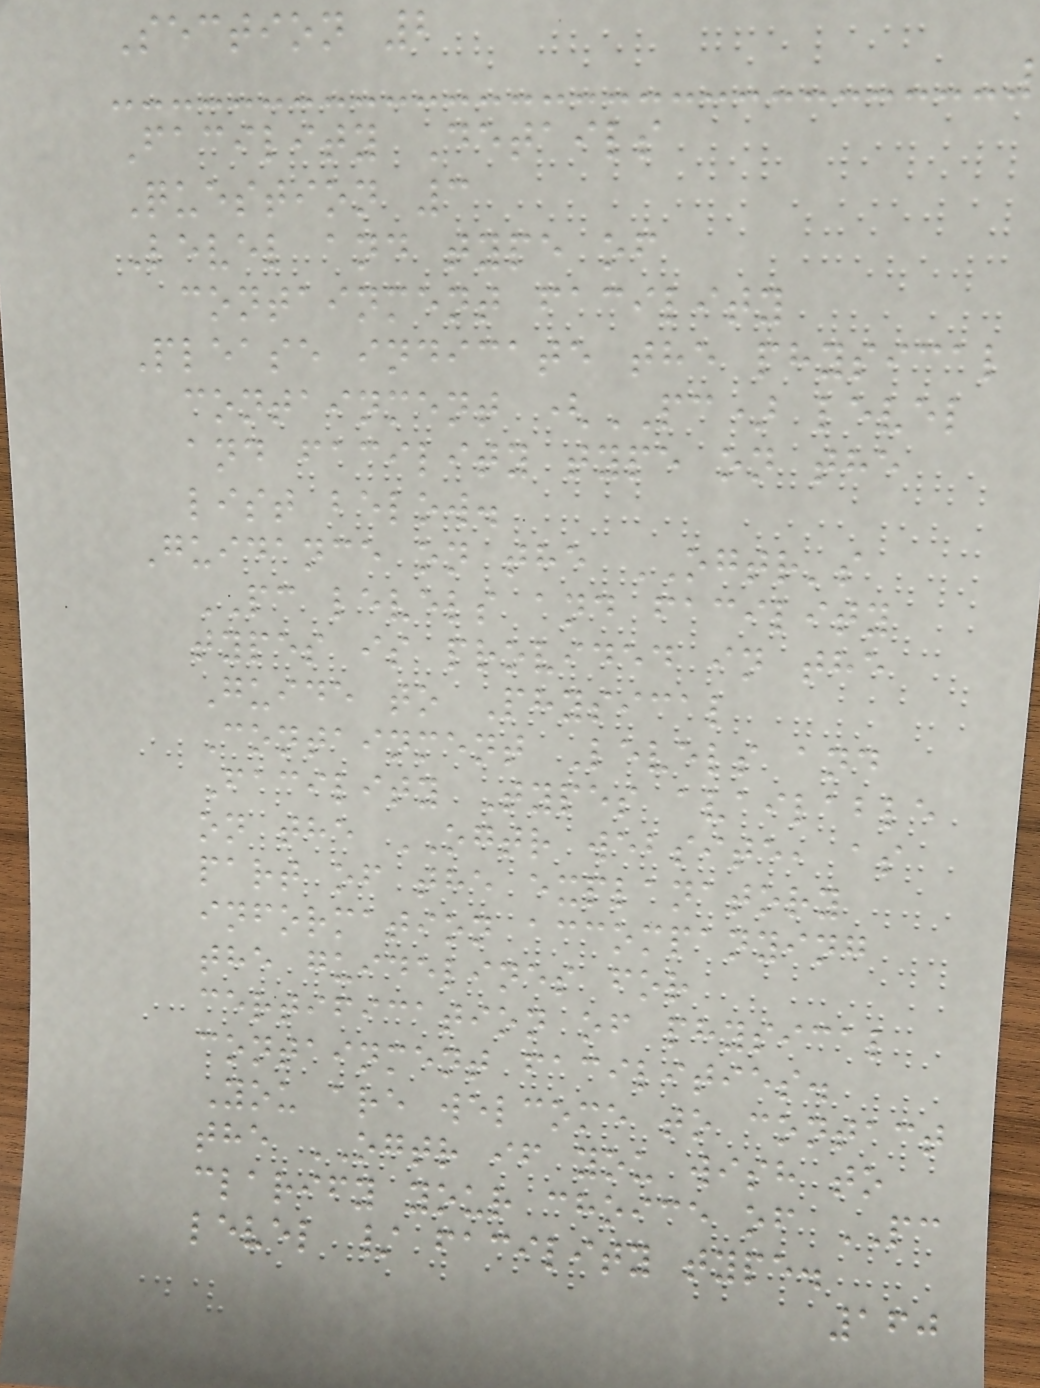Section 2
Facility Details
Question 3
Level and type of
containment facility
Please indicate the physical
containment (PC) level
and facility type on the
list below.
Guidance on the OGTR's
PC levels and facility
types is provided in the
Guide to Physical
Containment Levels and
Facility Types available
on the OGTR website, as
part of the explanatory
information accompanying
the guidelines for
certification of physical
containment facilities.
You are welcome to contact
the OGTR if you wish to
clarify your choice of PC
level / facility type.
160
